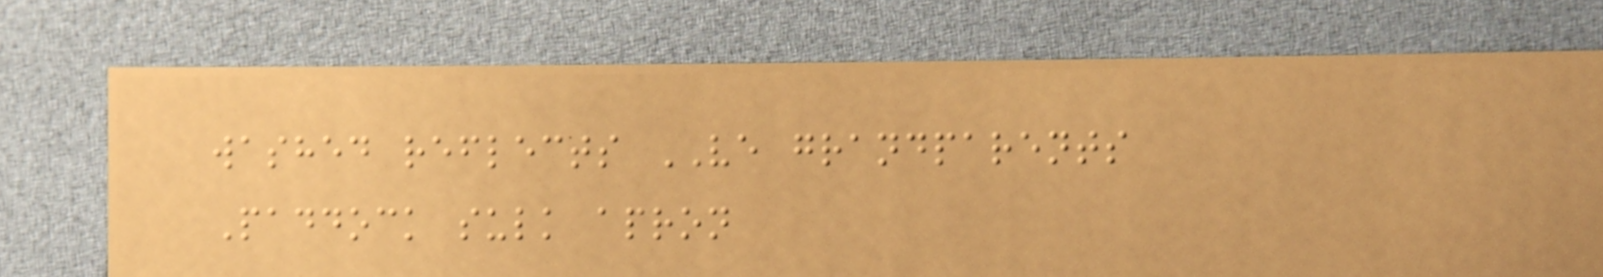washed reflects VE grandparents
Paddock sulk apron
